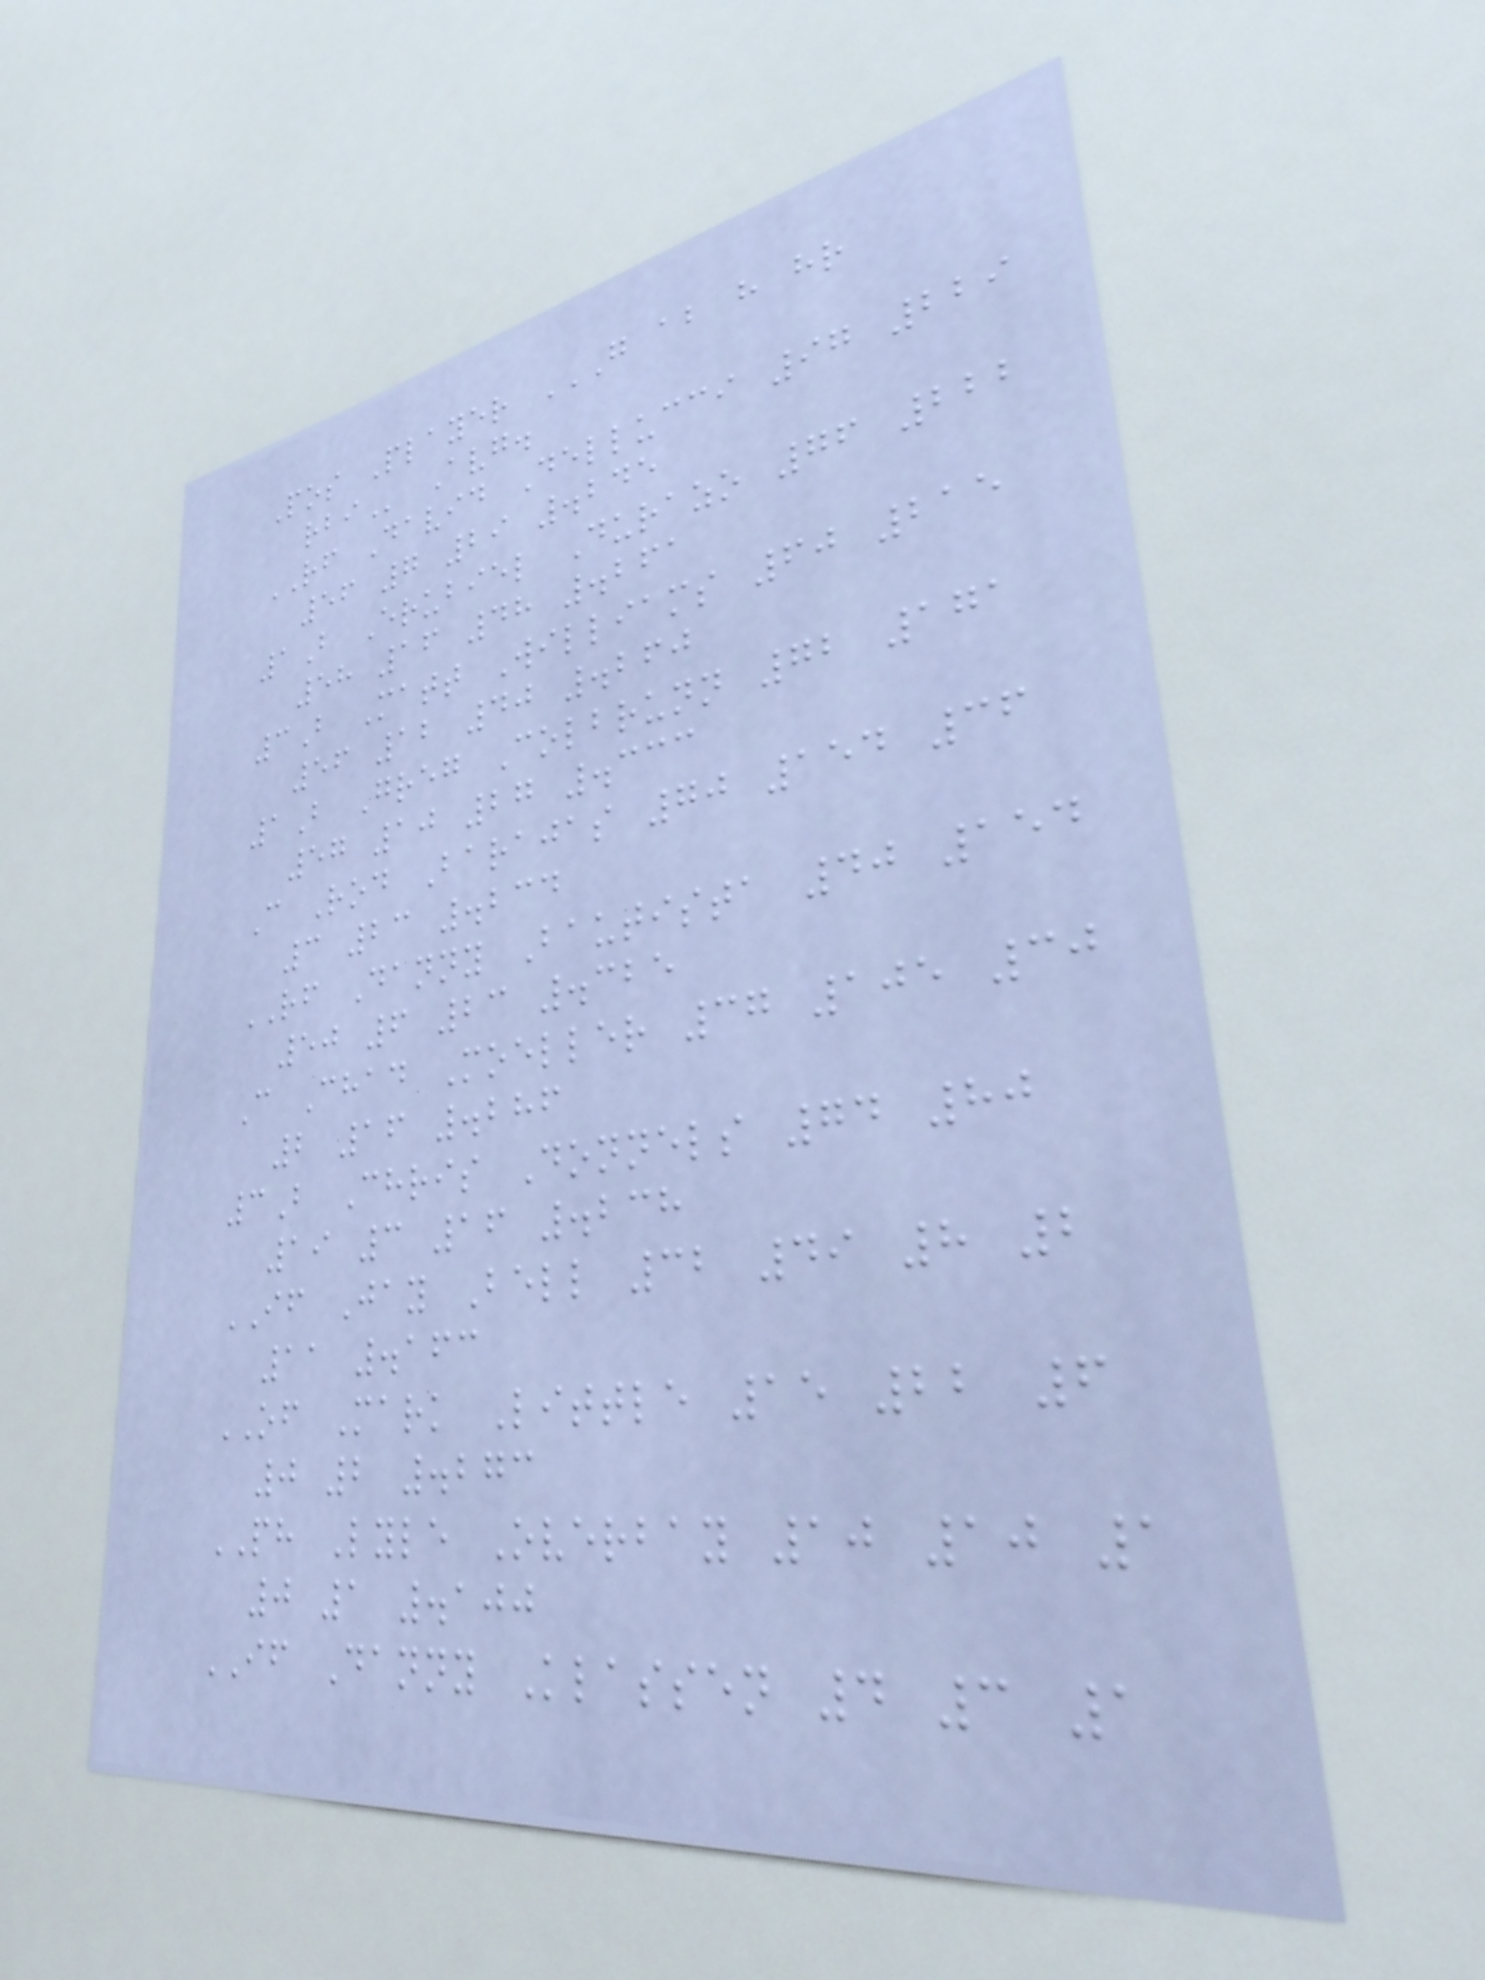Pos Player G AB H HR
RBI Avg.
RF David Dellucci 97 229
56 7 29 .245
1B Erubiel Durazo 76 222
58 16 48 .261
3B Matt Williams 60 215
56 12 40 .260
1B Greg Colbrunn 72 171
57 10 27 .333
C Rod Barajas 70 154 36
3 23 .234
RF Danny Bautista 40 154
50 6 23 .325
C Chad Moeller 37 105 30
2 16 .286
3B Chris Donnels 74 80
19 3 16 .238
IF Jay Bell 32 49 8 2
11 .163
OF Mark Little 15 22 6
0 2 .273
PH Lyle Overbay 10 10 1
0 1 .100
IF Danny Klassen 4 3 1
